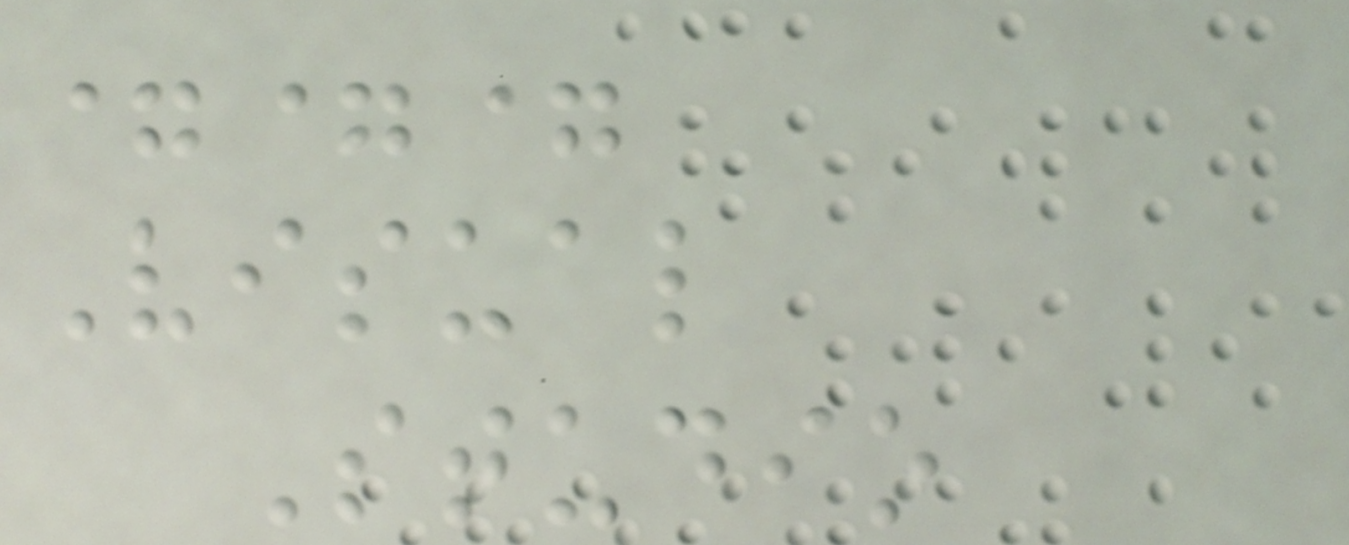===
Visual
Studio
